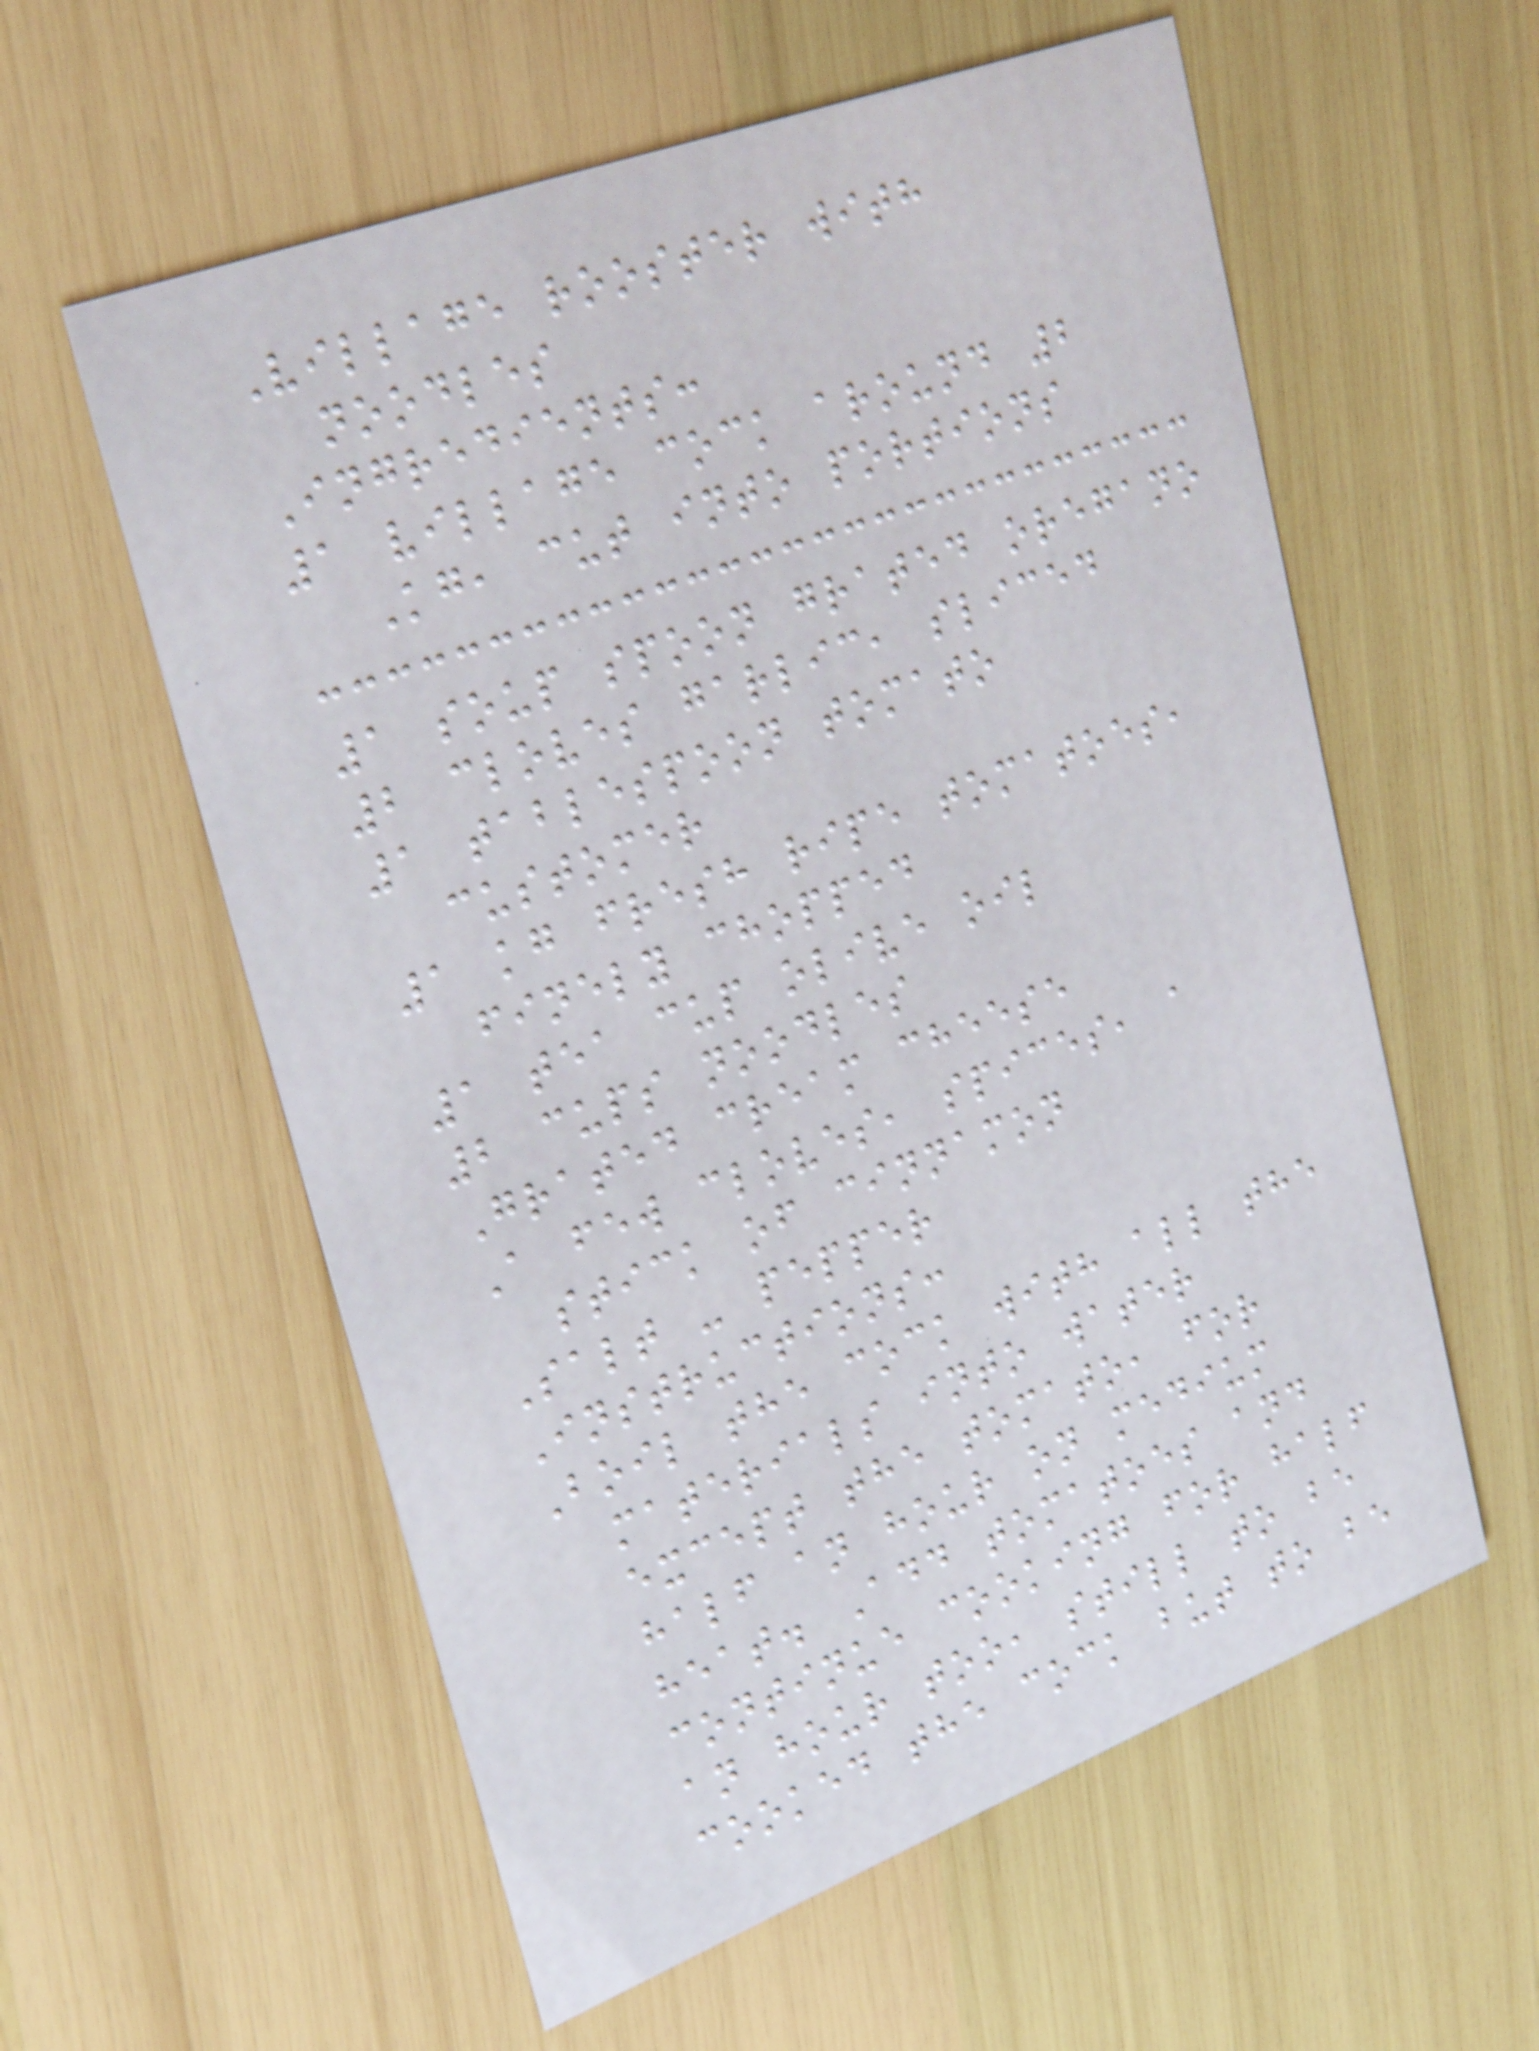Village rooster with
noodles
Ingredients:
1 village cock around 2
Kg, cut into portions
1 soup spoon grated oregano
2 cloves garlic, sliced
1 tablespoon tomato
customer
1 kg fresh ripe tomatoes,
finely chopped
1 tea cup olive oil
2 cups noodles
Grated cream cheese
A few cloves, spices, a
stick of cinnamon
Salt - pepper
Instructions:
Boil the cock with all the
materials into water
except the tomato, for
half an hour on medium
heat. Add tomatoes and
continue cooking for half
an hour too, still to be
cooked the cock but to be
